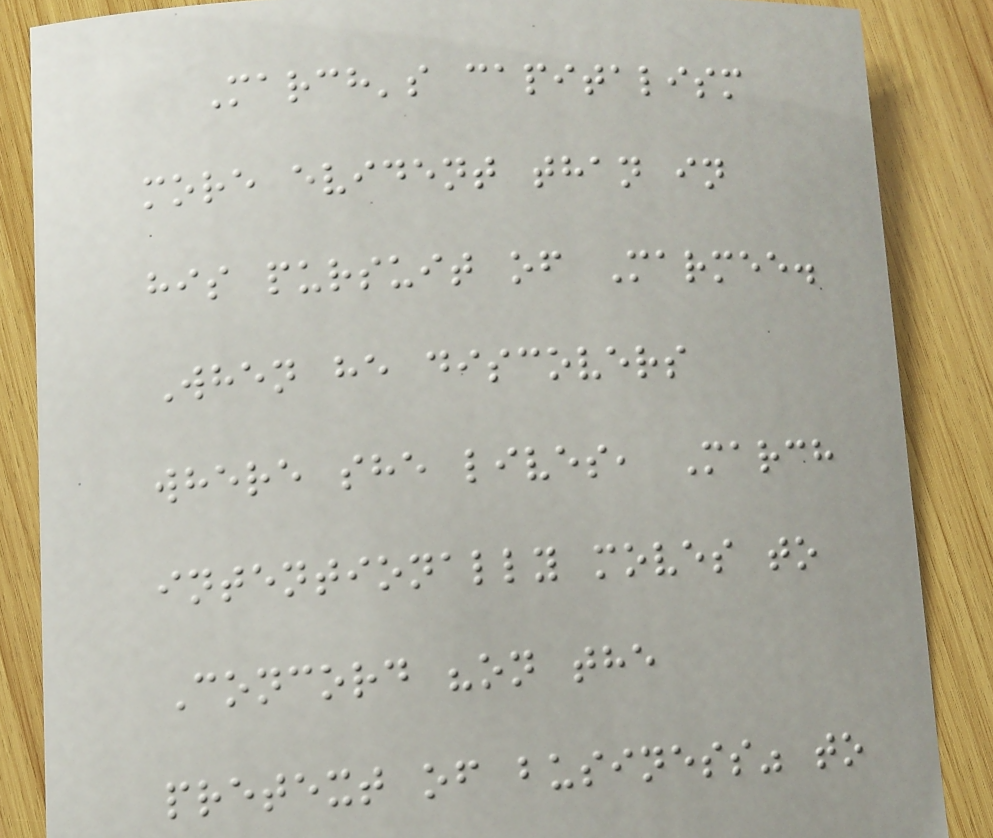March's capitalism
more evident than in
his pursuit of Marmee.
When he discovers
where she lives, March
intentionally moves to
Concord "on the
pretext of business" to
